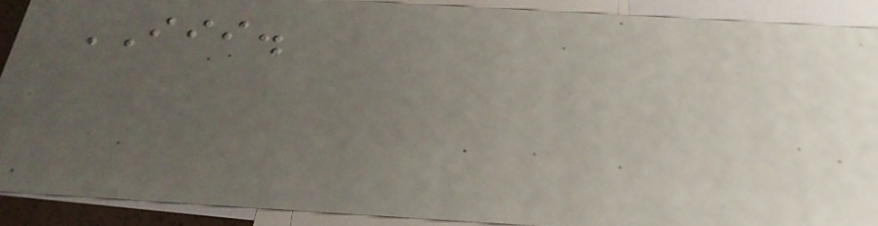III.
